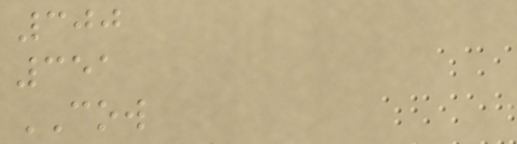300
351
COW
